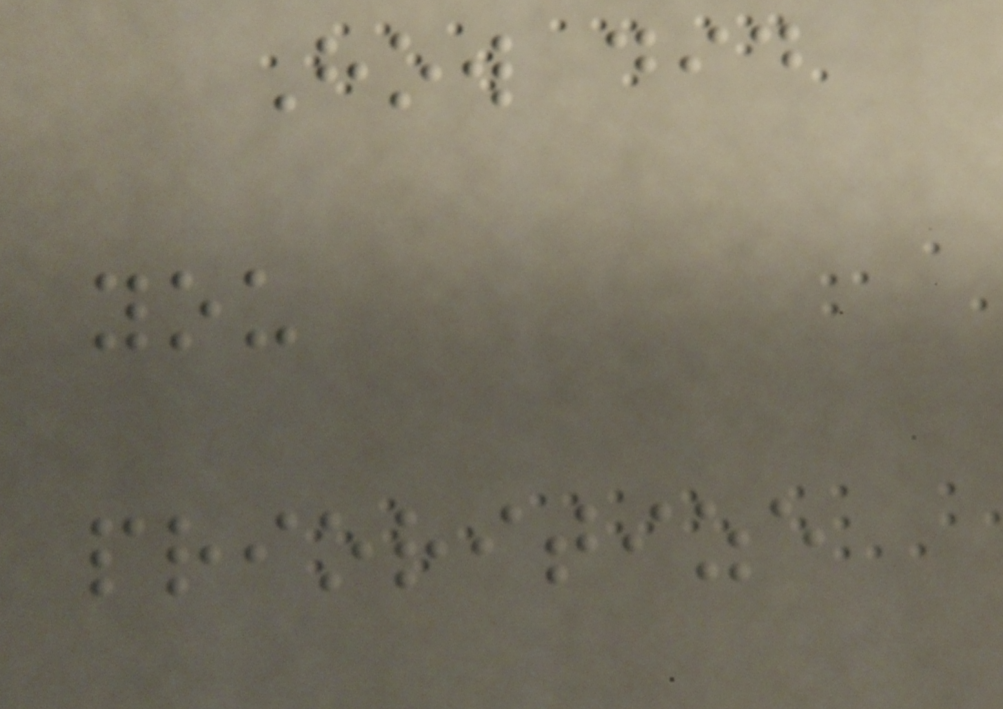How did
you
prioritize
